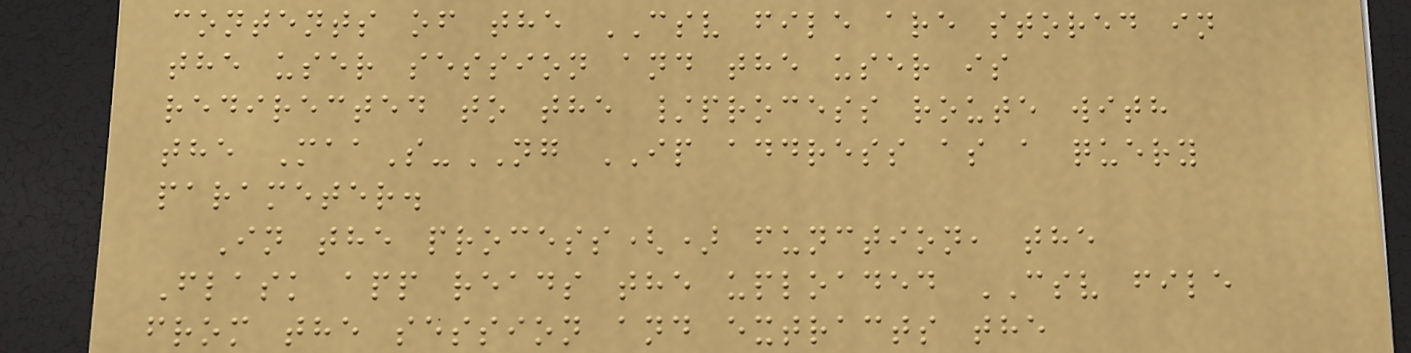contents of the CSV file are stored in
the user session and the user is
redirected to the /process route with
the MaaS-NG IP address as a query
parameter.
In the process() function, the
Flask app reads the uploaded CSV file
from the session and extracts the
